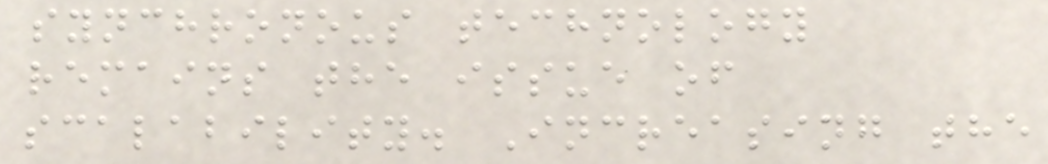synchronous technology
remains the issue of
scalability. Increasing the
